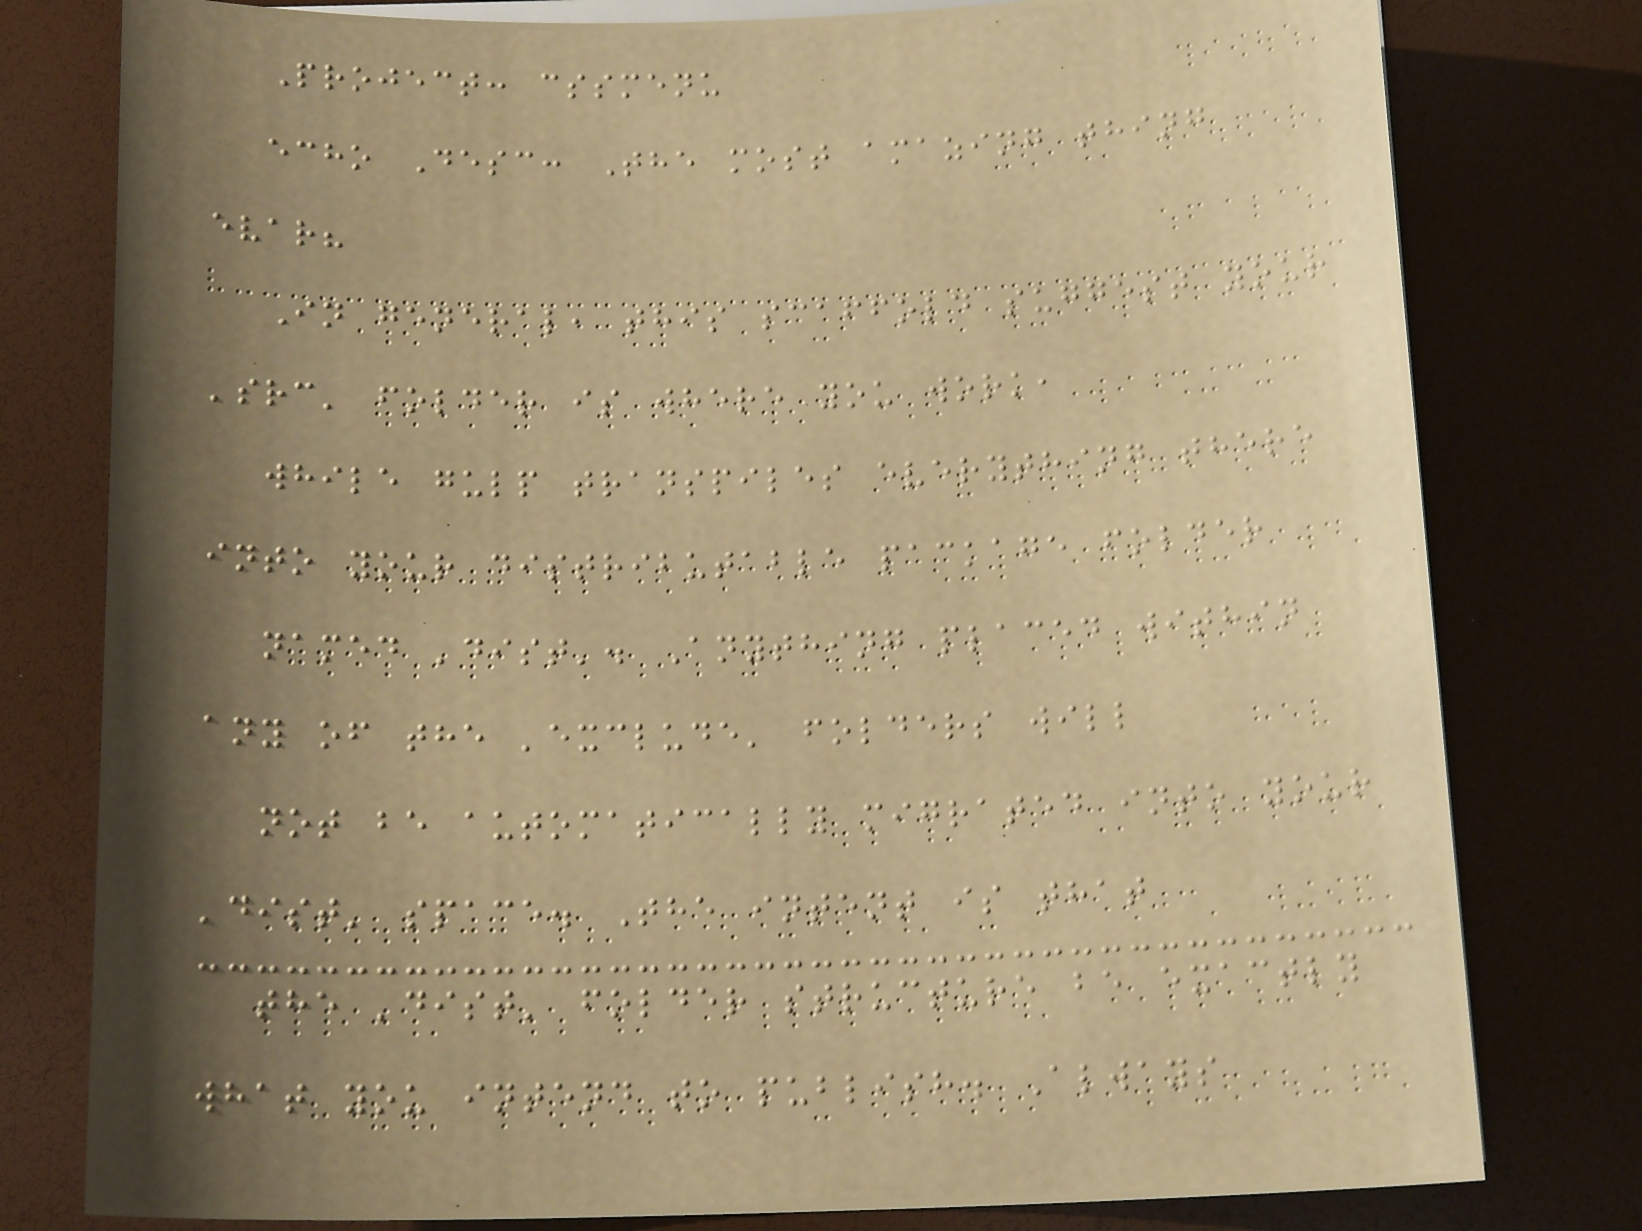Project: cssmenu
echo Desc: The most amazing thing
evar?
In general, this scaffold suggest your
'src' folder is where you work,
while gulp transpiles everything there
into your distributable package folder
named 'dist'. Anything placed within
any of the 'exclude' folders will
not be automatically migrated into your
'dist' space. The intent is that
the 'dist' folder structure be exactly
what you intend to publish. Always
